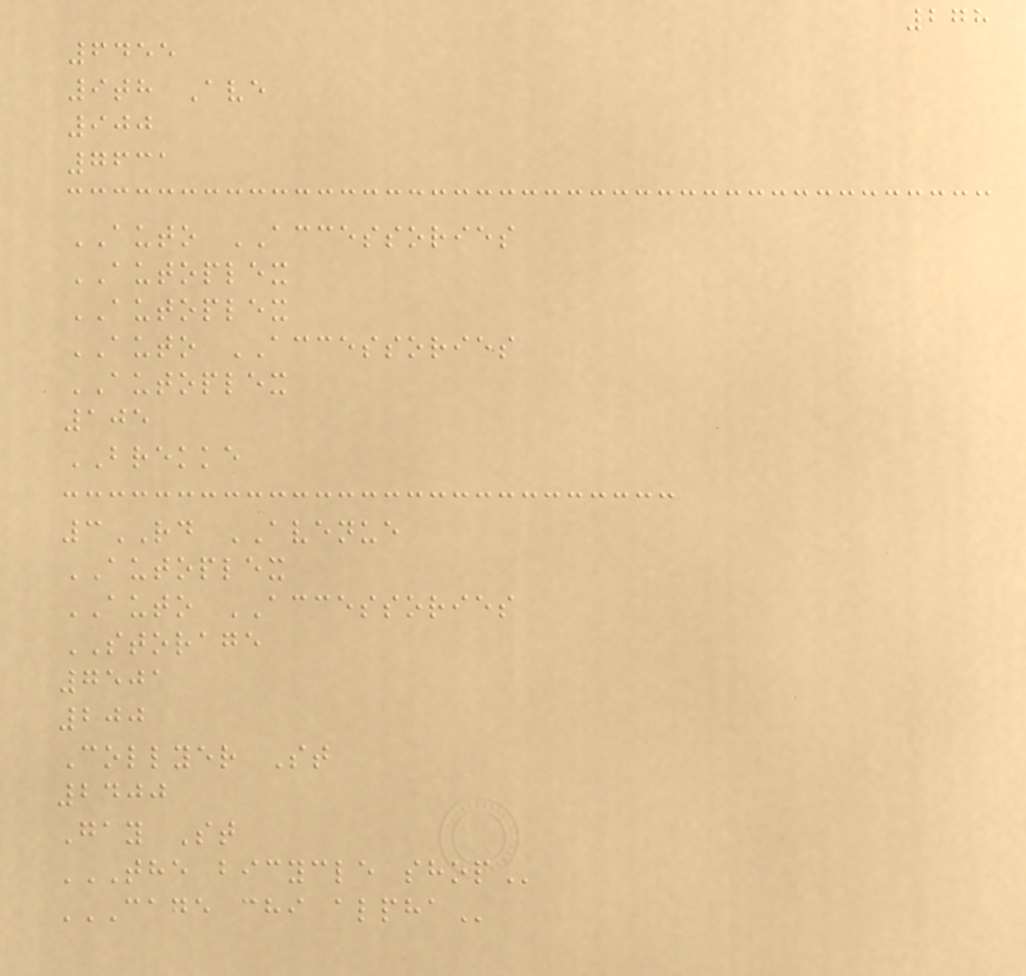278
6455
9th Ave
900
7631
AUTO ACCESSORIES
AUTOPLEX
AUTOPLEX
AUTO ACCESSORIES
AUTOPLEX
105
BREKKE
3RD AVENUE
AUTOPLEX
AUTO ACCESSORIES
STORAGE
7501
200
Collyer St
2400
Gay St
THE BICYCLE SHOP
CAGE CHI ALPHA
